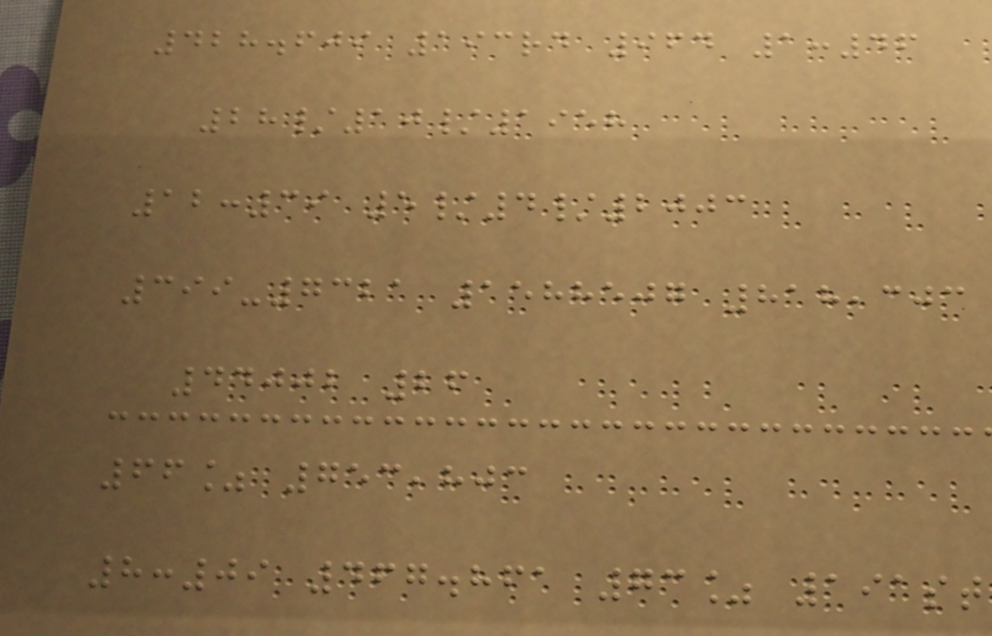428.609 193rd 964 1:46
28/10/1958
12:39 5/4/2003
399-7321 1588507 818,303
44002 26
66% 753,803
8:09 467.861 73% 191st
